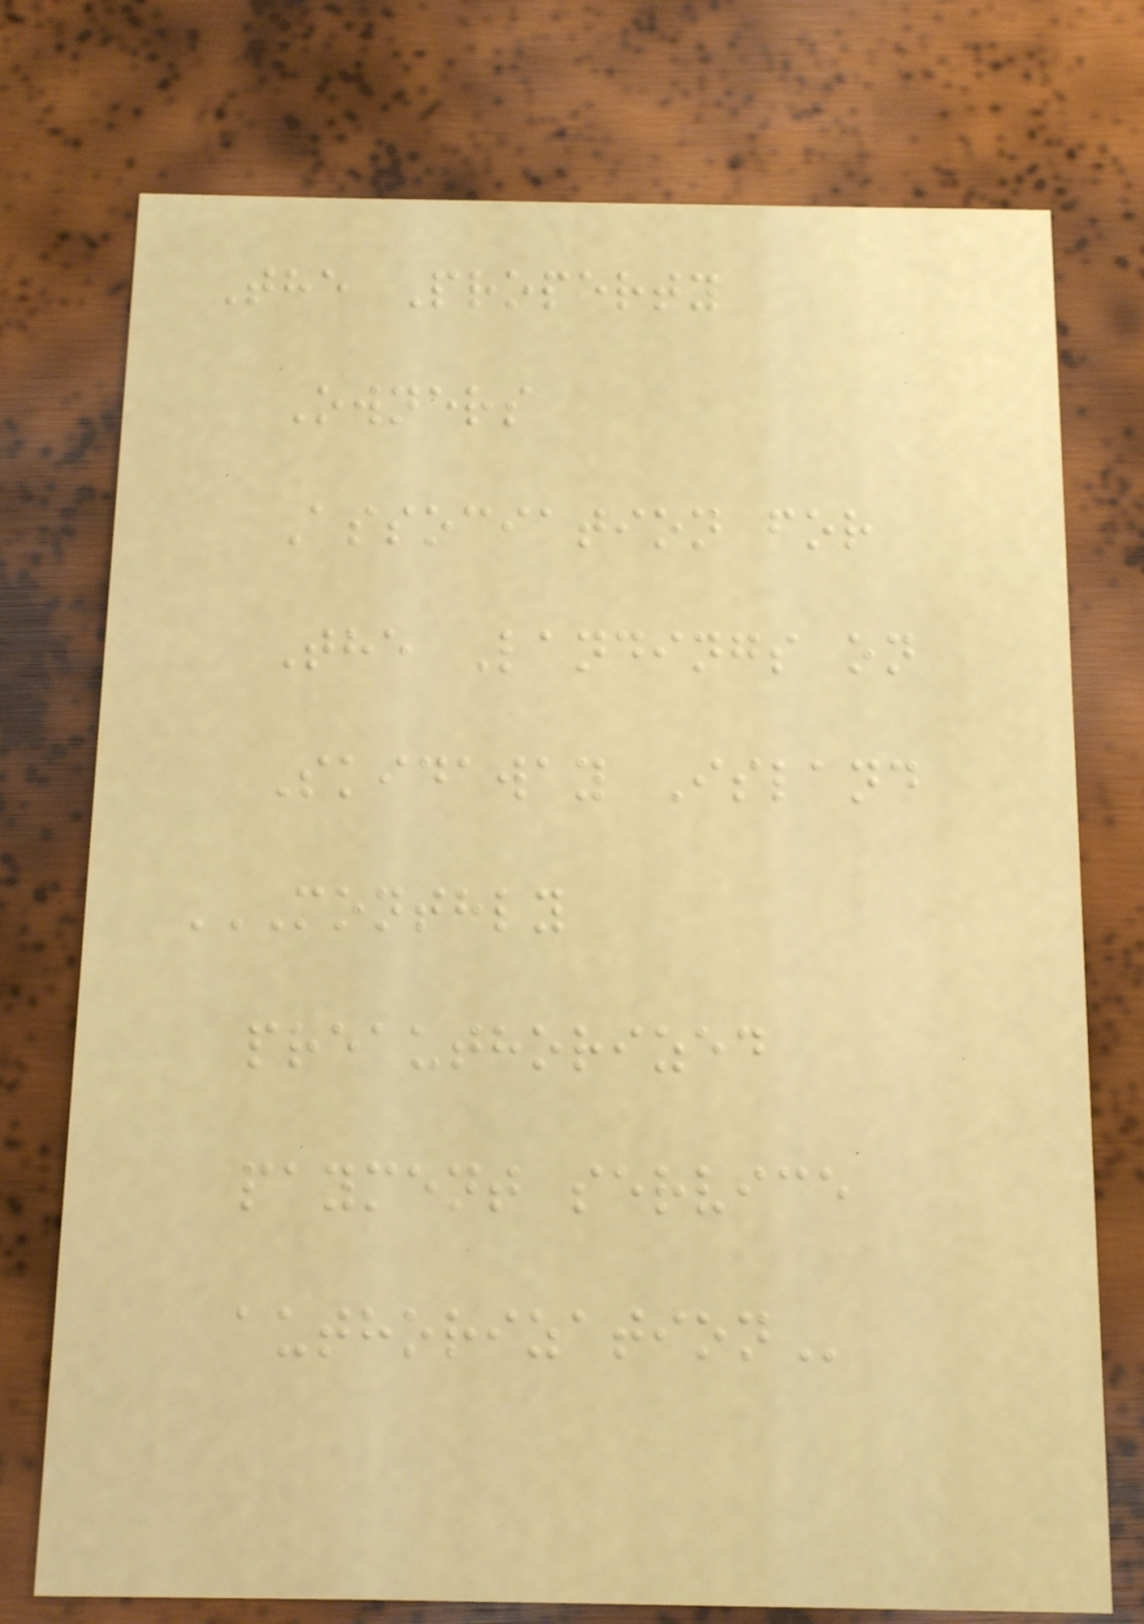The Property
Owners
Association for
The Landings on
Skidaway Island
MONTHLY
PREAUTHORIZED
PAYMENT SERVICE
AUTHORIZATION
